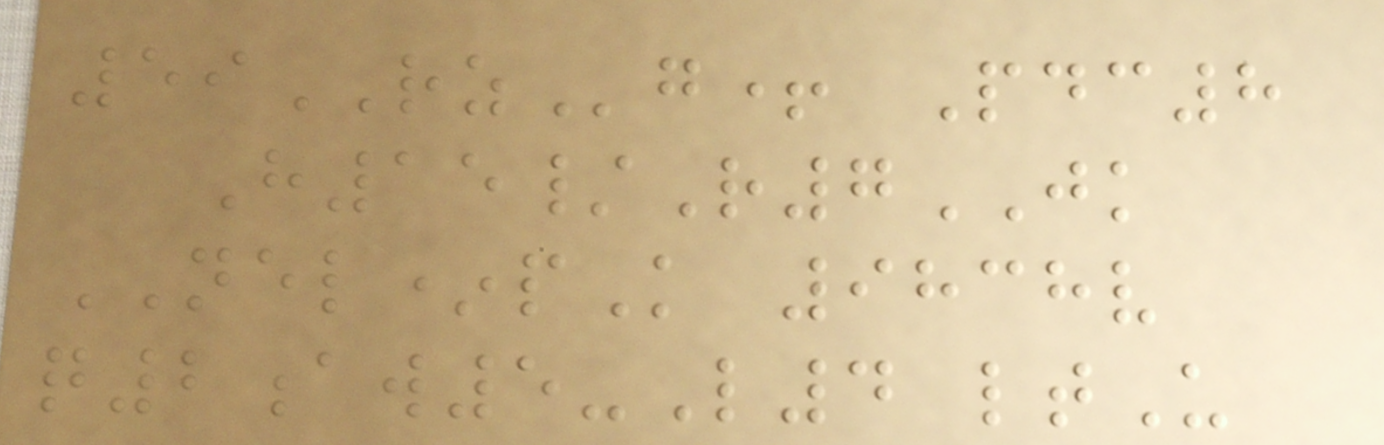59RZg+ Pdc8
H15/R7JK
NEL*pK 9838v
q2aw5-L4 ltU
